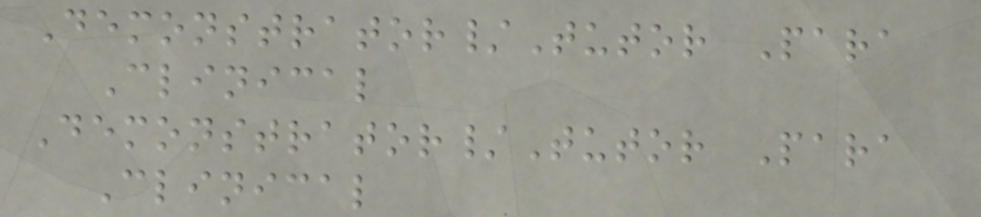Demonstrator/Tutor Para
Clinical
Demonstrator/Tutor Para
Clinical
